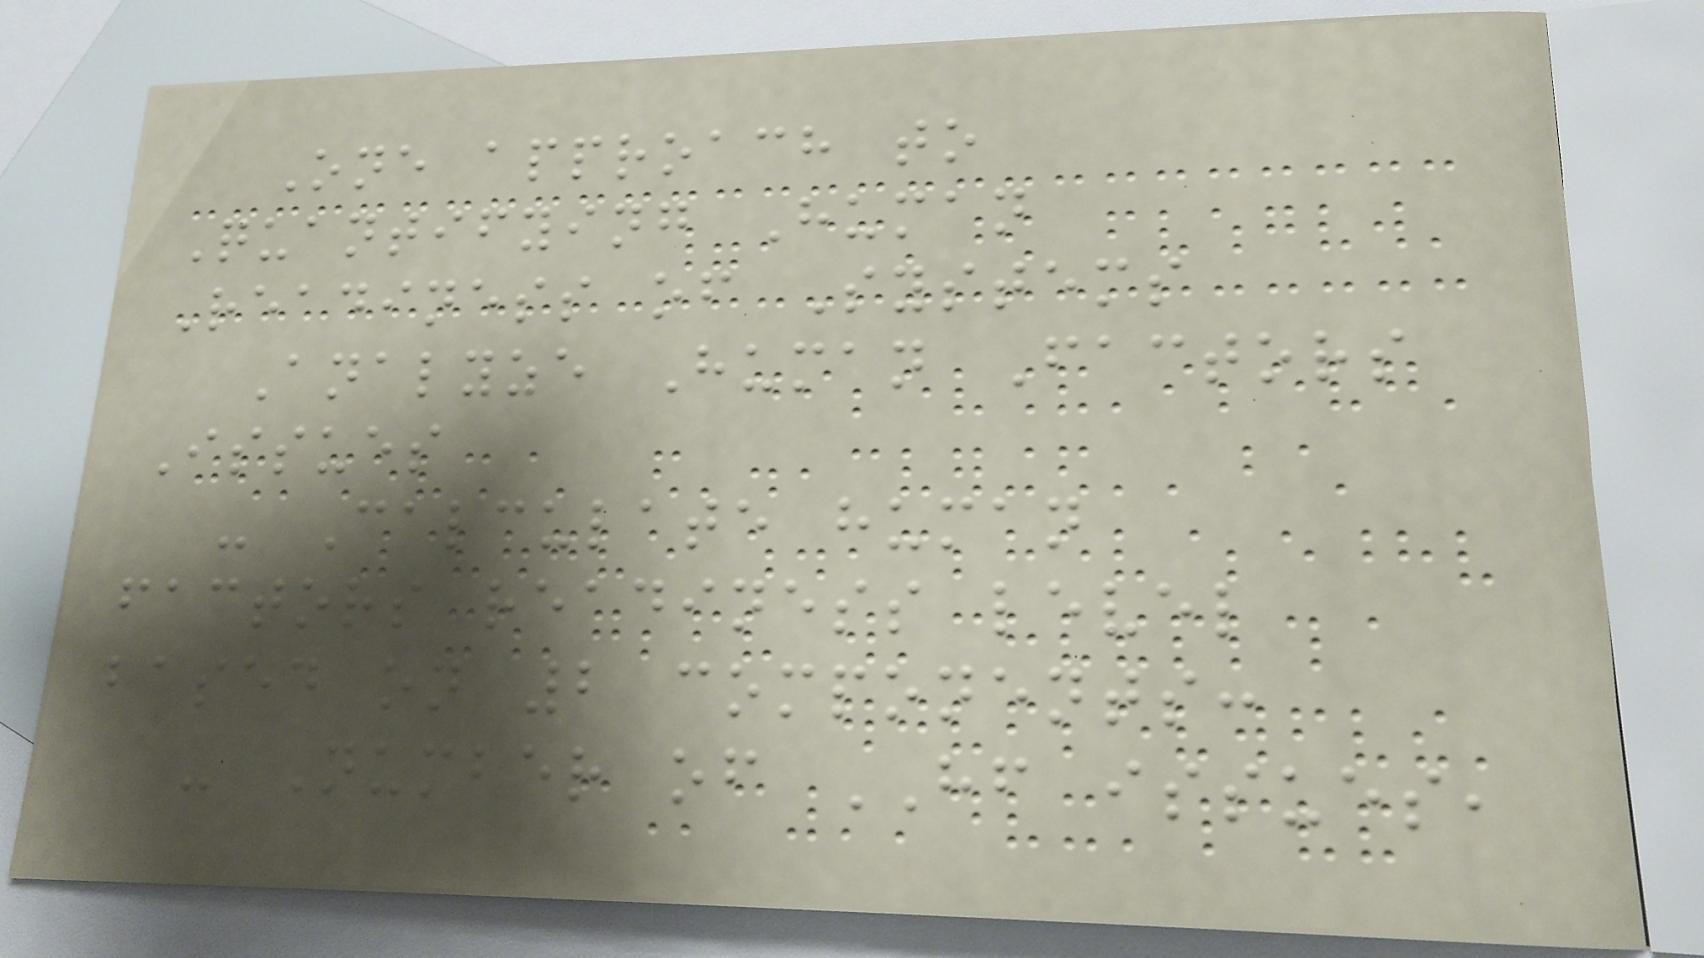One approach to
Quantifying Human
Readiness of Systems
Analyze Human Factors
Issues
- Calculate human
factors readiness level
based on 2 components:
- Number of HF issues,
